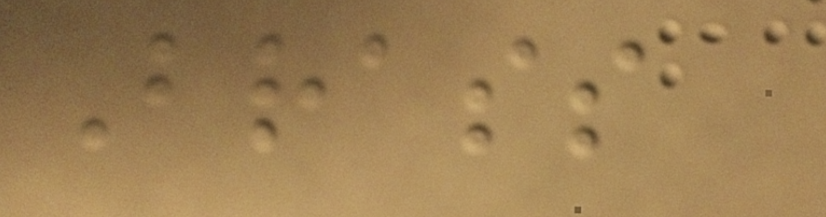Brass
